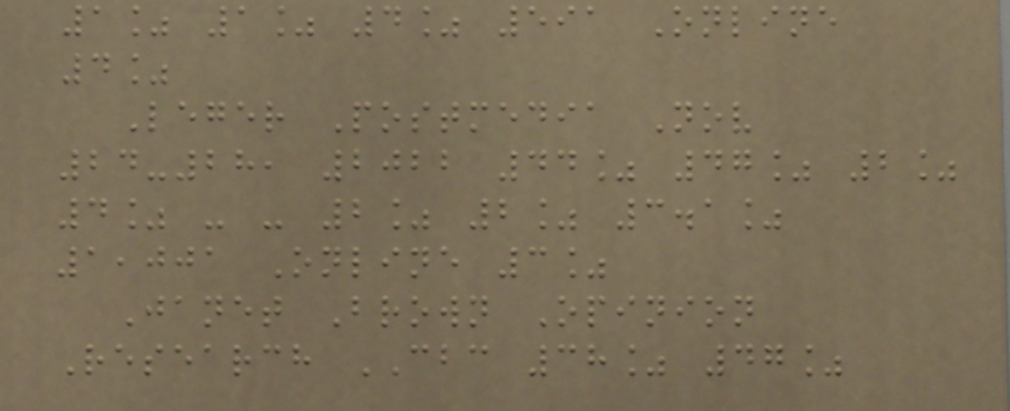1% 1% 4% 591 Online
4%
Leger Postmedia Nov
24-28, 2022 44% 47% 2%
4% - - 2% 2% 3.1%
1,001 Online 3%
Janet Brown Opinion
Research CBC 38% 47%
